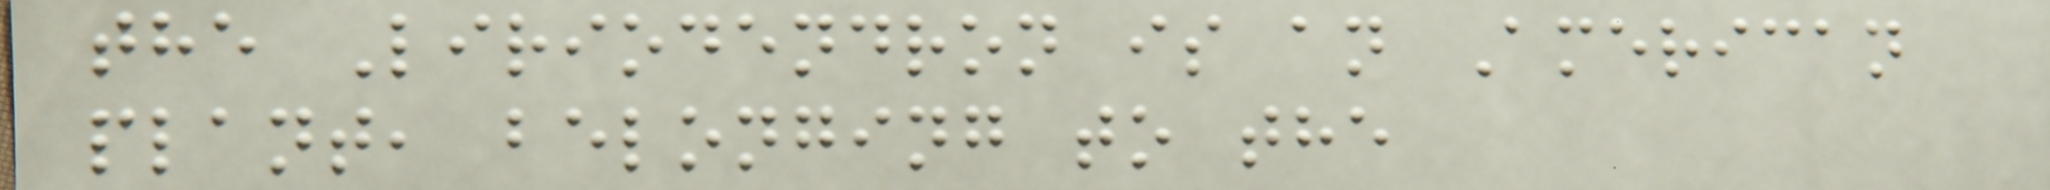the Liriodendron is an American
plant, belonging to the
